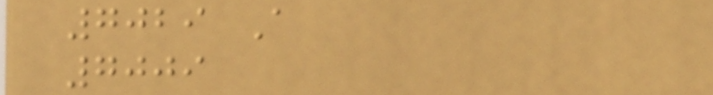7029 A
7009
